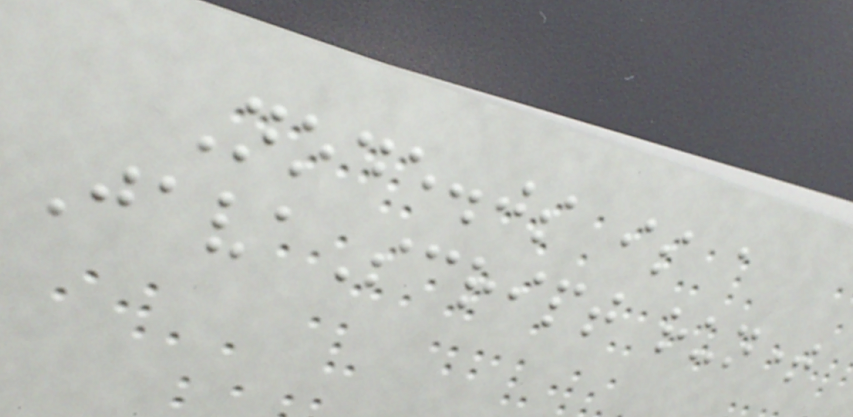Node.js is a
JavaScript runtime
